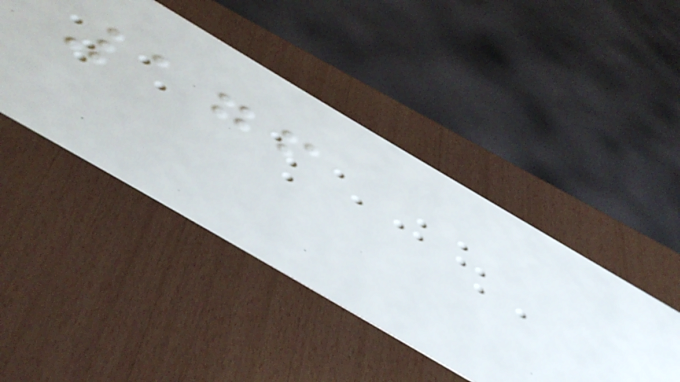176
